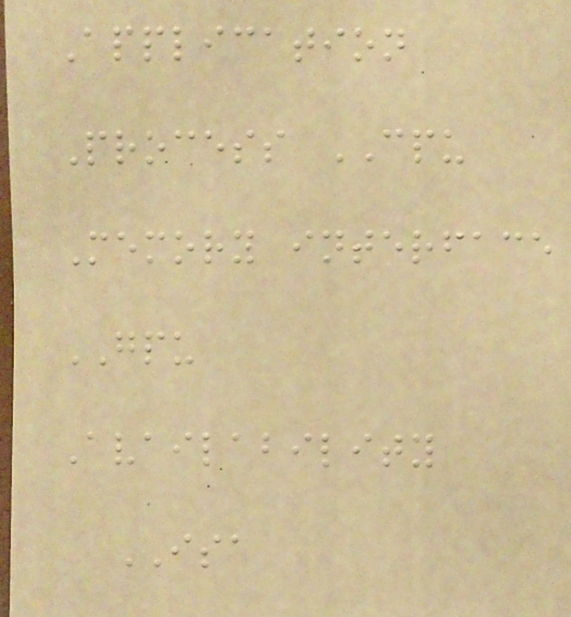Application
Process CPU
Memory interface
GPU
Availability
ISA
